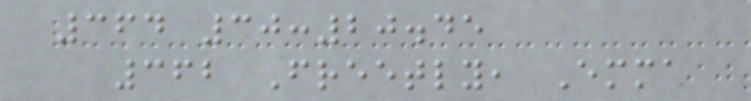364 30:20.45
362 Freetly, Emma
